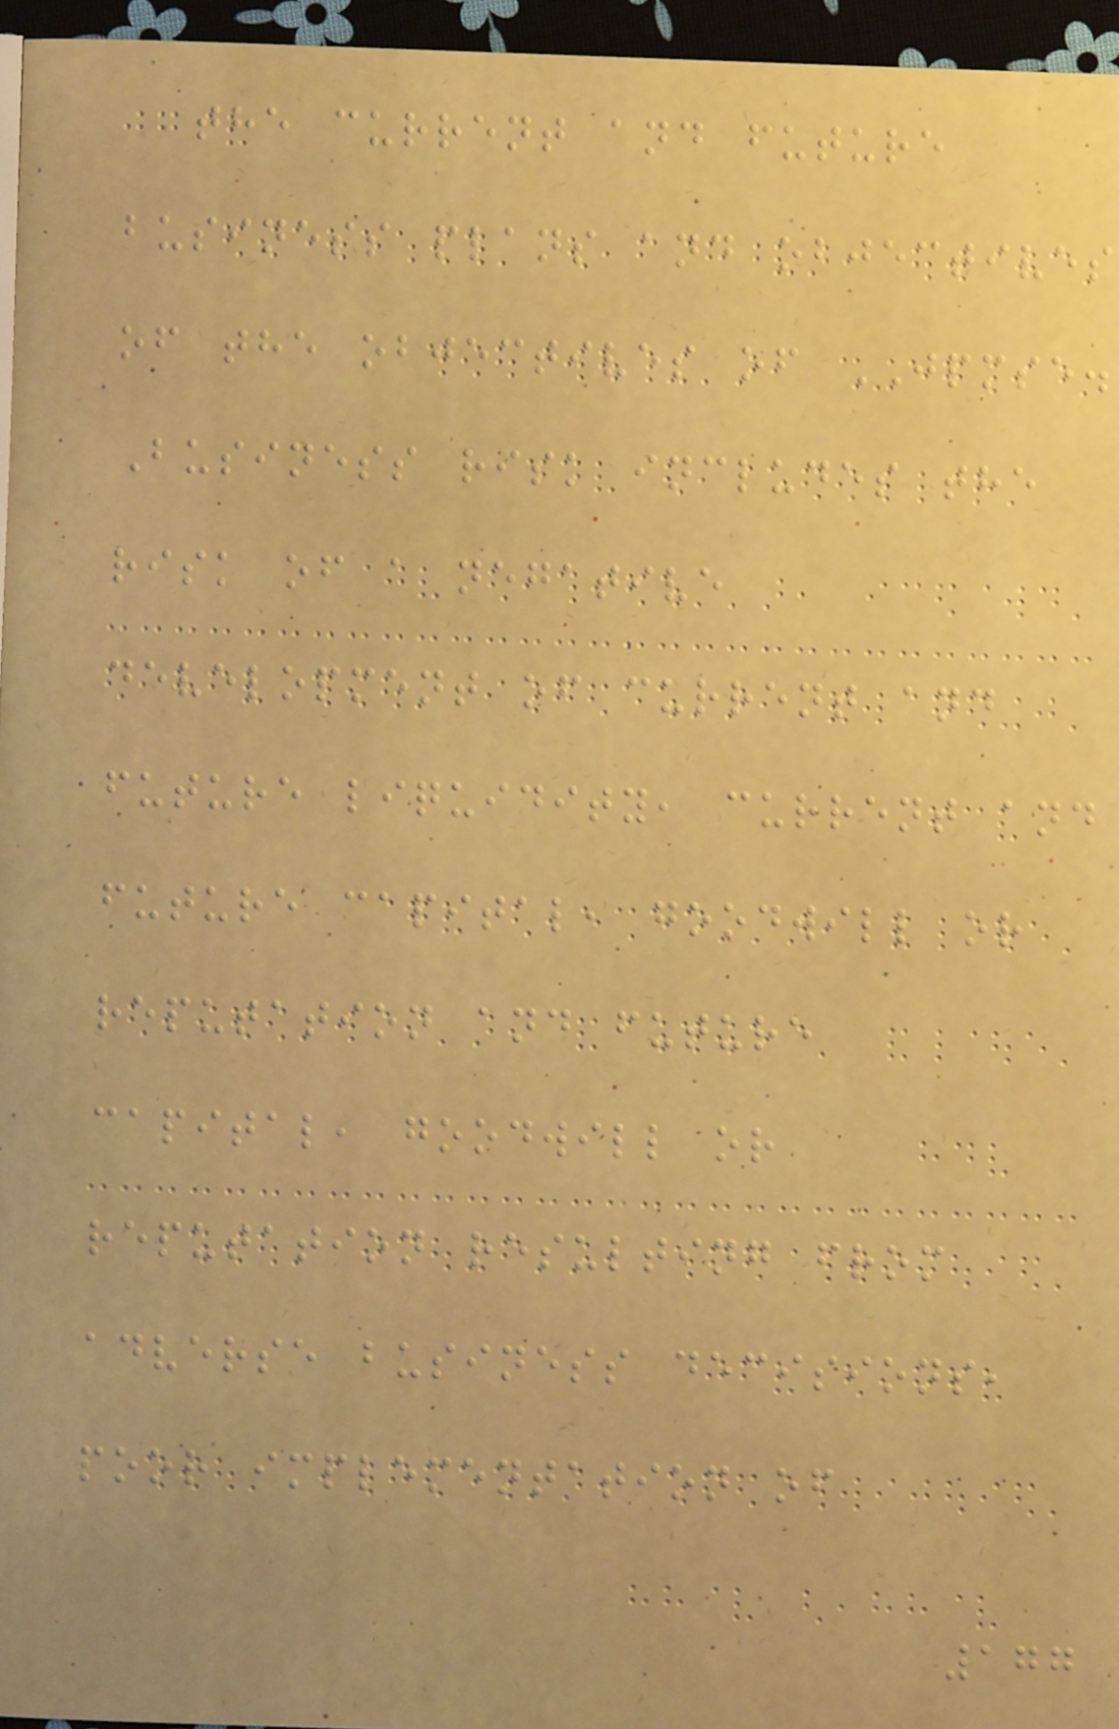the current and future
business plans and objectives
of the objectives of JPMSE.
Business risk includes the
risk of a negative
development of current and
future liquidity, current and
future capital, goodwill or
reputation and future
capital, goodwill or
reputation resulting from
adverse business decisions,
poor implementation of
177
